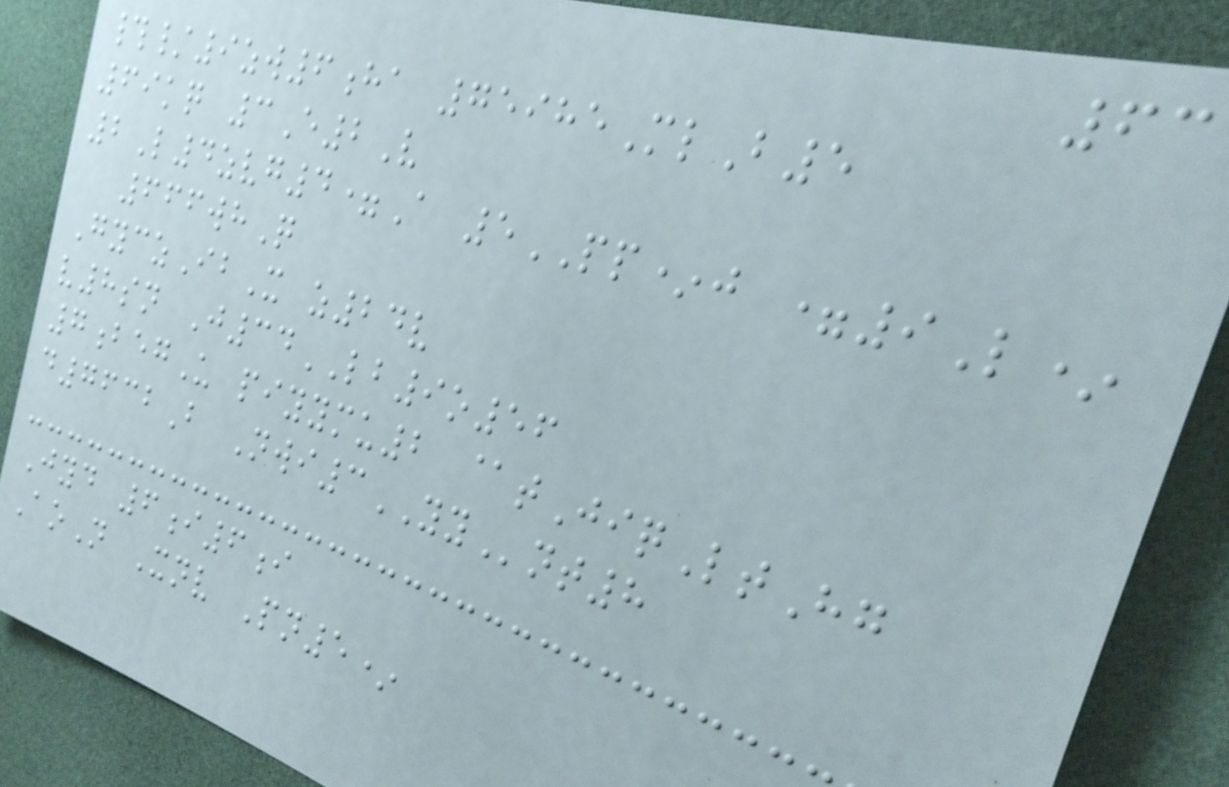63
#/9zw6ha 75985MlB5
69kq 3E2V
2L4zvg4=A 5PP*j =9L*
666whQ
GyczIbX z24v
v8sn J34LB9o56
7begU piyymu2 @tJiqLtHg
d7632B Nwi3YYnt8
Jyd 6i6i
AoN Xnv Pn5*
